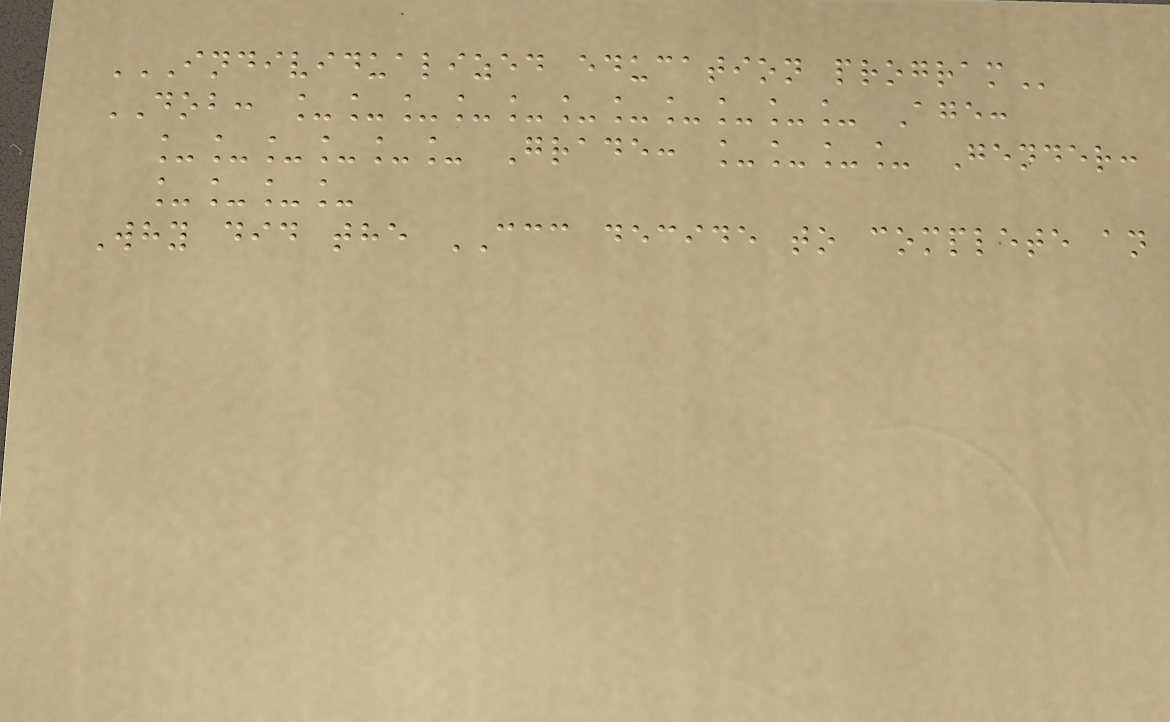INDIVIDUALIZED EDUCATION PROGRAM
DOB: ___________ Age:
______ Grade: ____ Gender:
____
Why did the CCC decide to complete an
